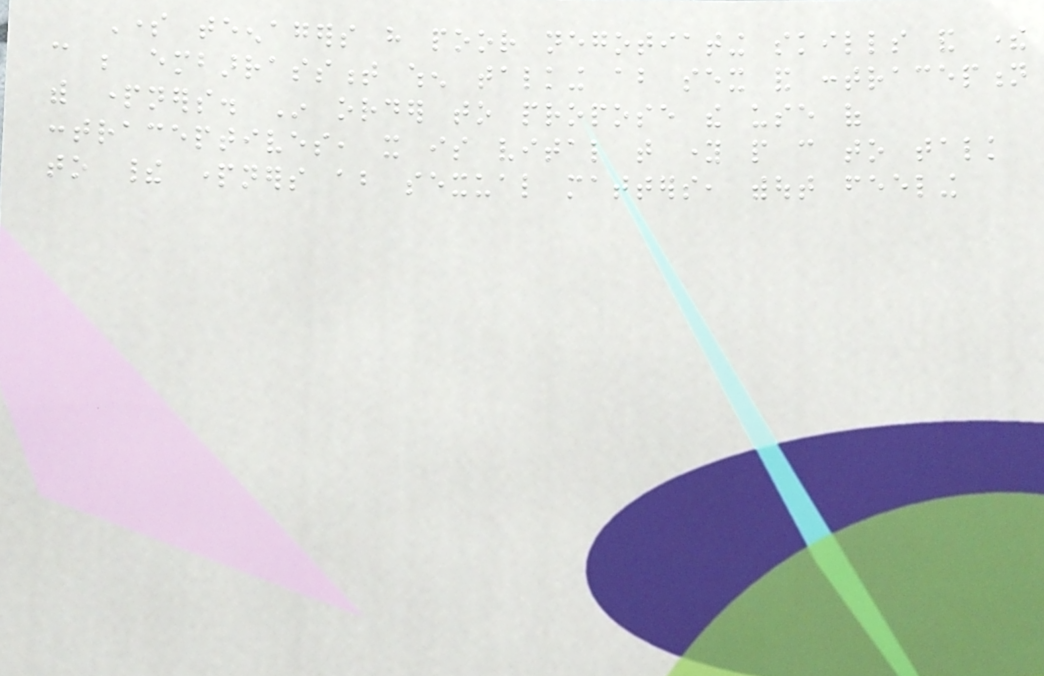Some teenagers have poor negotiating skills and there
can be embarrassment when talking about sex and contraception
with partners. In order to propose the use of
contraceptives, it is vital that young people can to talk
to their partners about sexual matters, without feeling
